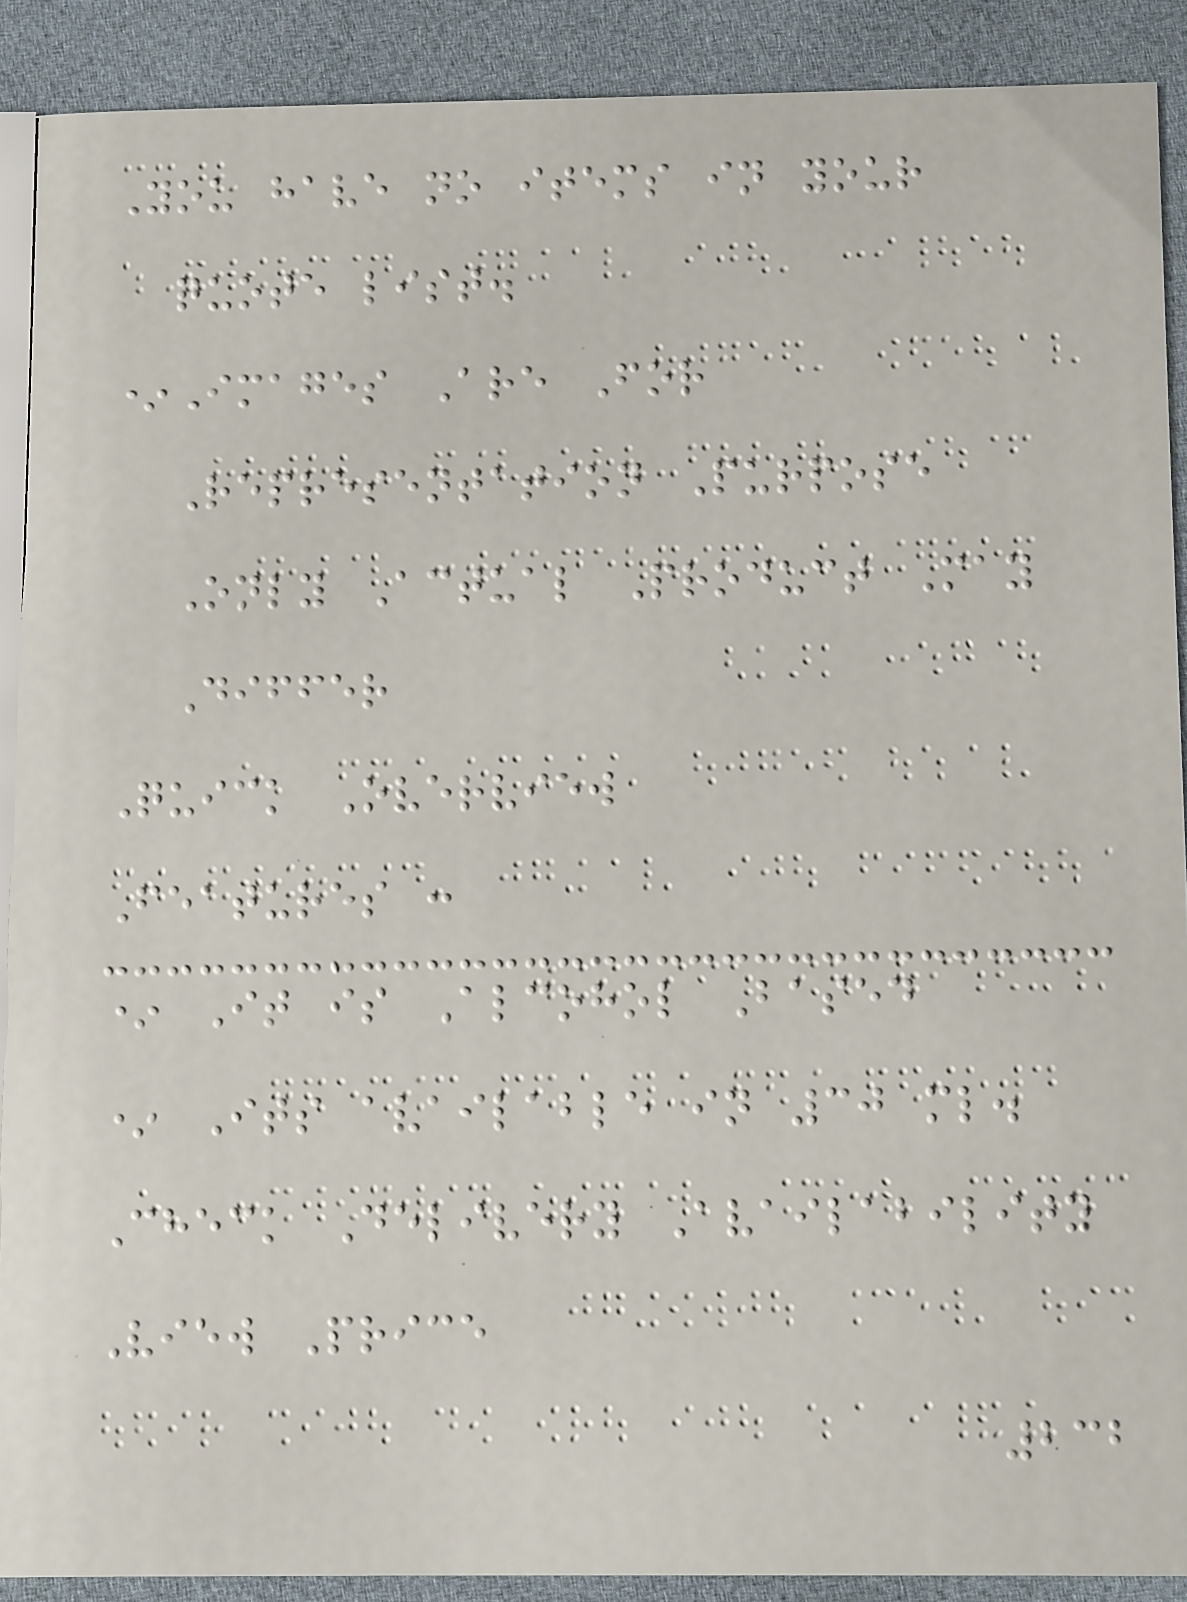You have no items in your
quote list.
*Images Are For
Representation Purpose
Only Actual Product May
Differ
Quick Overview
Features :
* It is Alcohol Based
* Its available in 30 ml.
Check Delivery Availability
View Price
232
